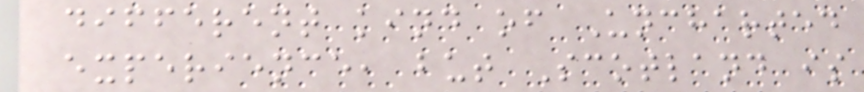different kind of Uncharted
experience, but Scotland is
